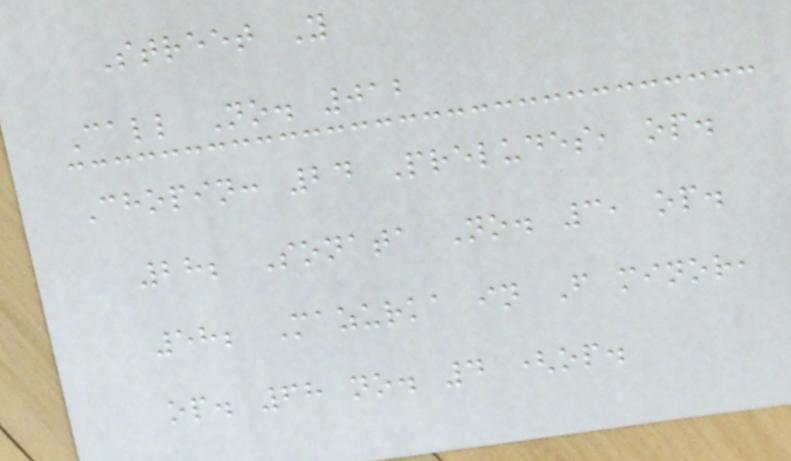Street Y
Call No. 012
Chopin: 24 Preludes, op.
28; Sonata No. 3, op.
58; Mazurka in F minor,
op. 68 no. 4 (op.
